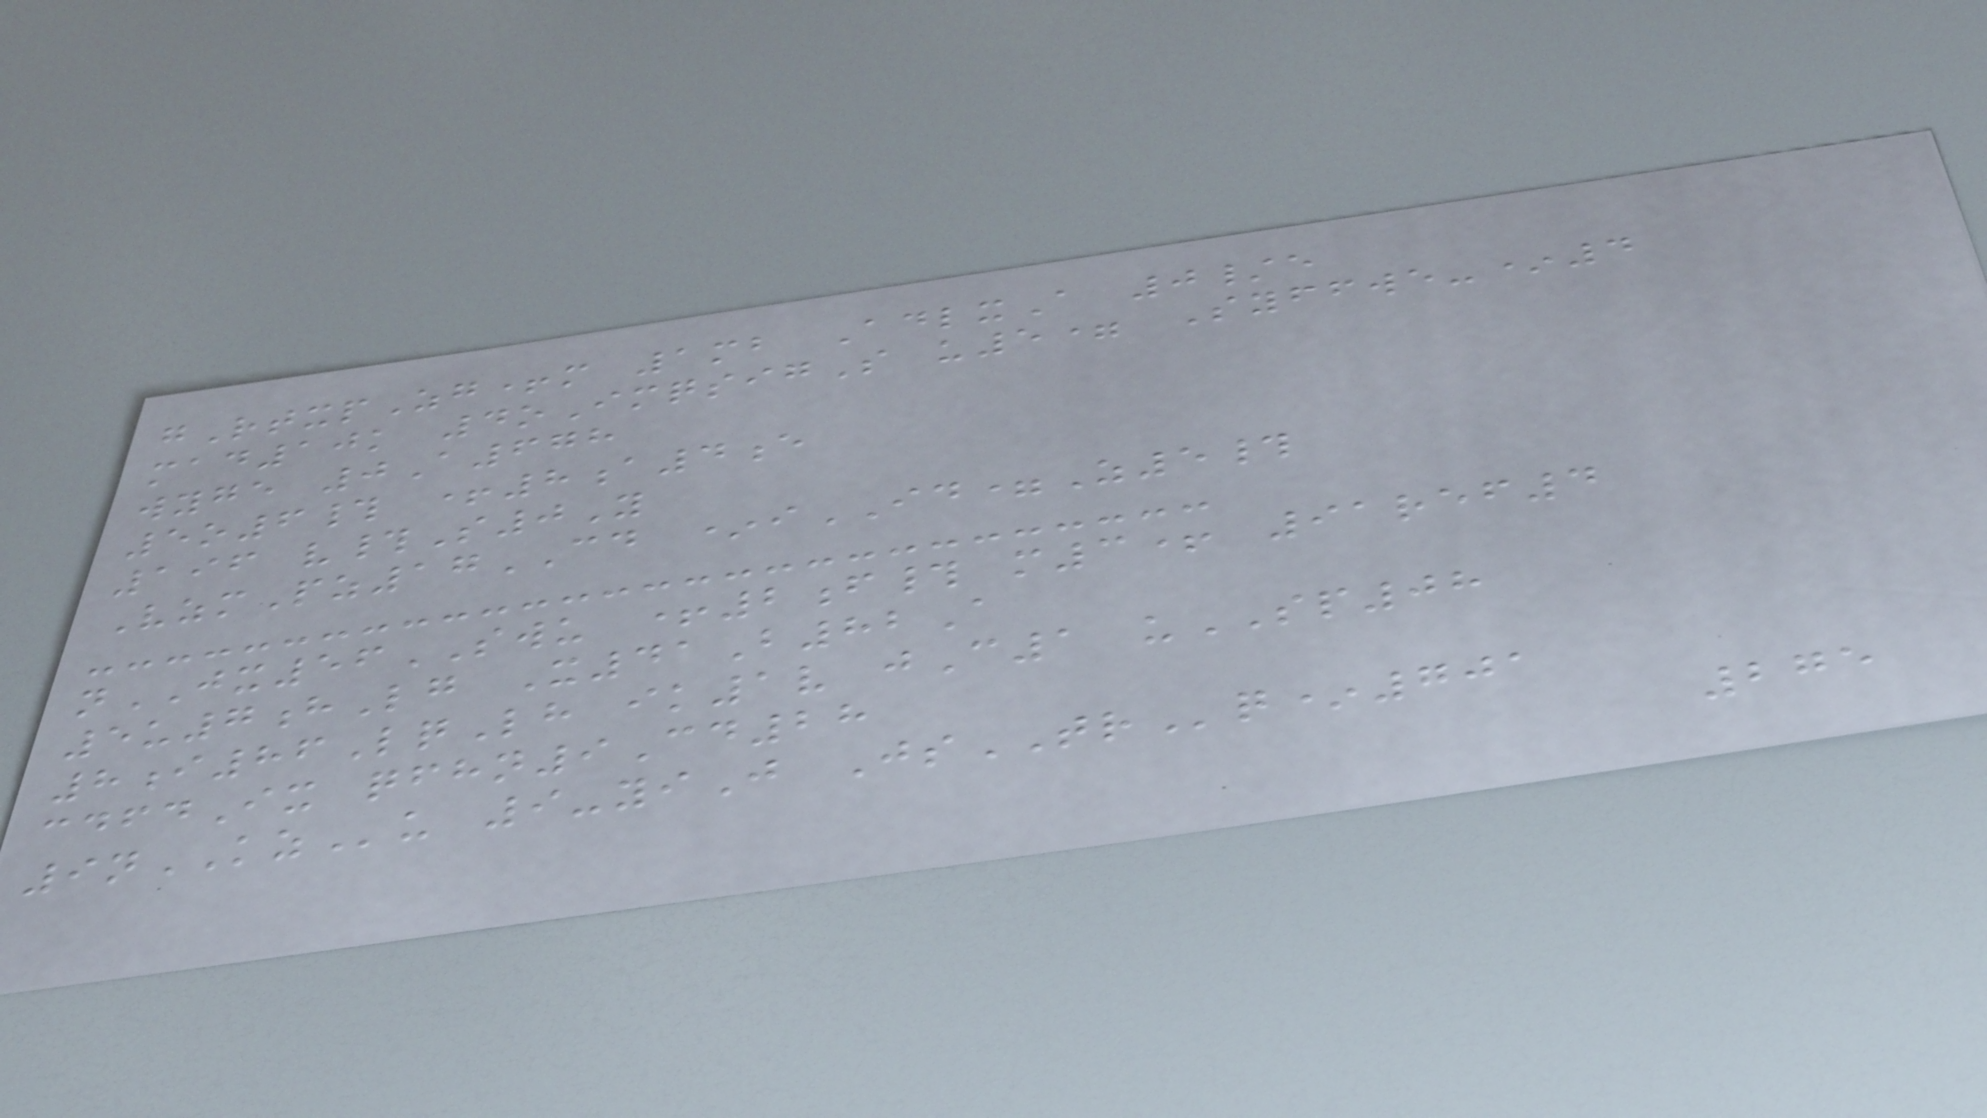gRtxpZg+m 1mb AdlxA 0/e
mad10k 4oImqsigS u5= Syffwe-*4
wyge 0A678
5o6# +8a4e
196 v#S0Y
VzmPz17CD *iID=Z5#
nJX56SWU +2f# m3+ 91ref4
5u7hLg X41B82A
8i86LqLh ik1v jC1 uSP08
cdfdIx qfhn9Cd28
9nKZu 9-yiJ JsTRq*701
275
